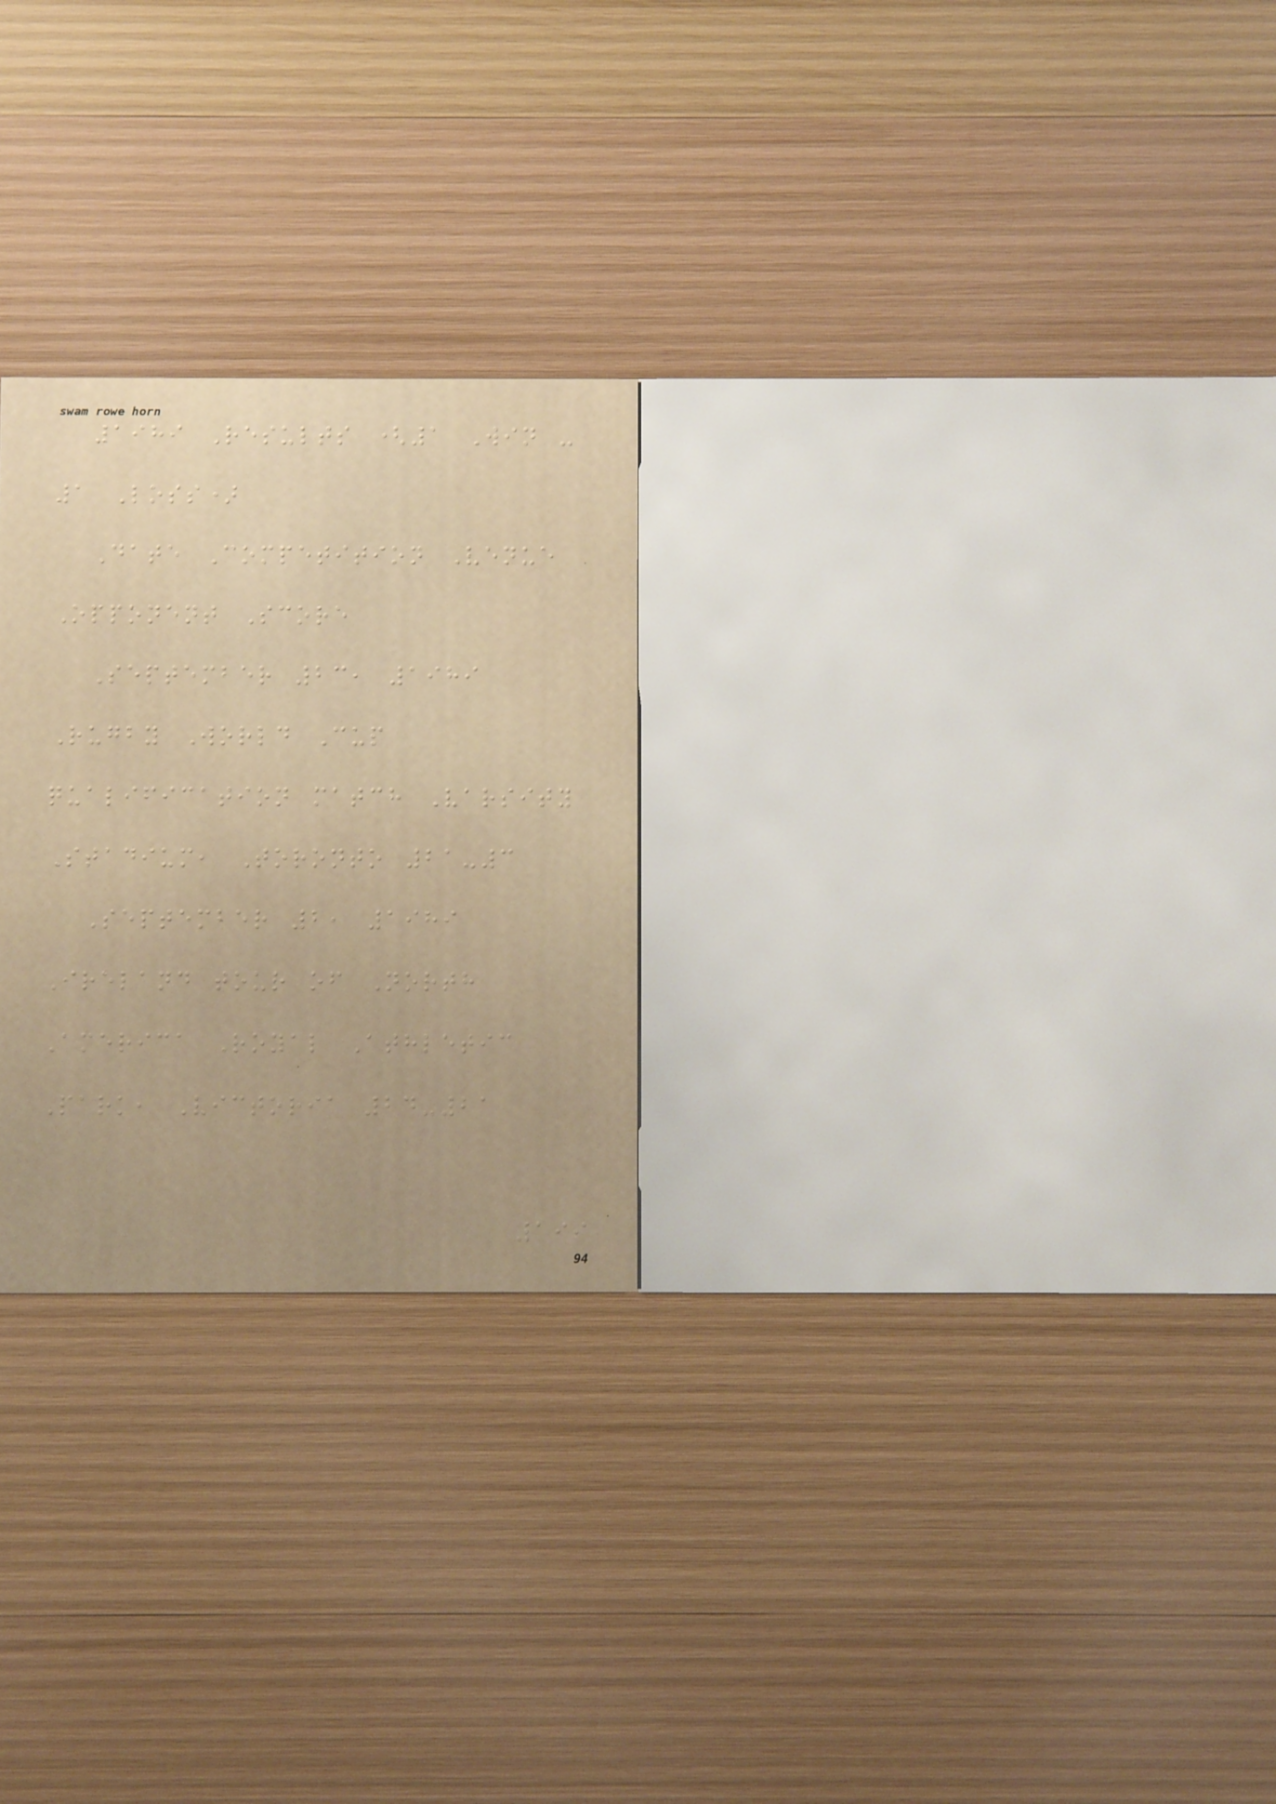1989 Results (1 Win -
1 Loss)
Date Competition Venue
Opponent Score
September 23, 1989
Rugby World Cup
qualification match Varsity
Stadium, Toronto 21-3
September 2, 1989
Ireland tour of North
America Royal Athletic
Park, Victoria 24-21
199
